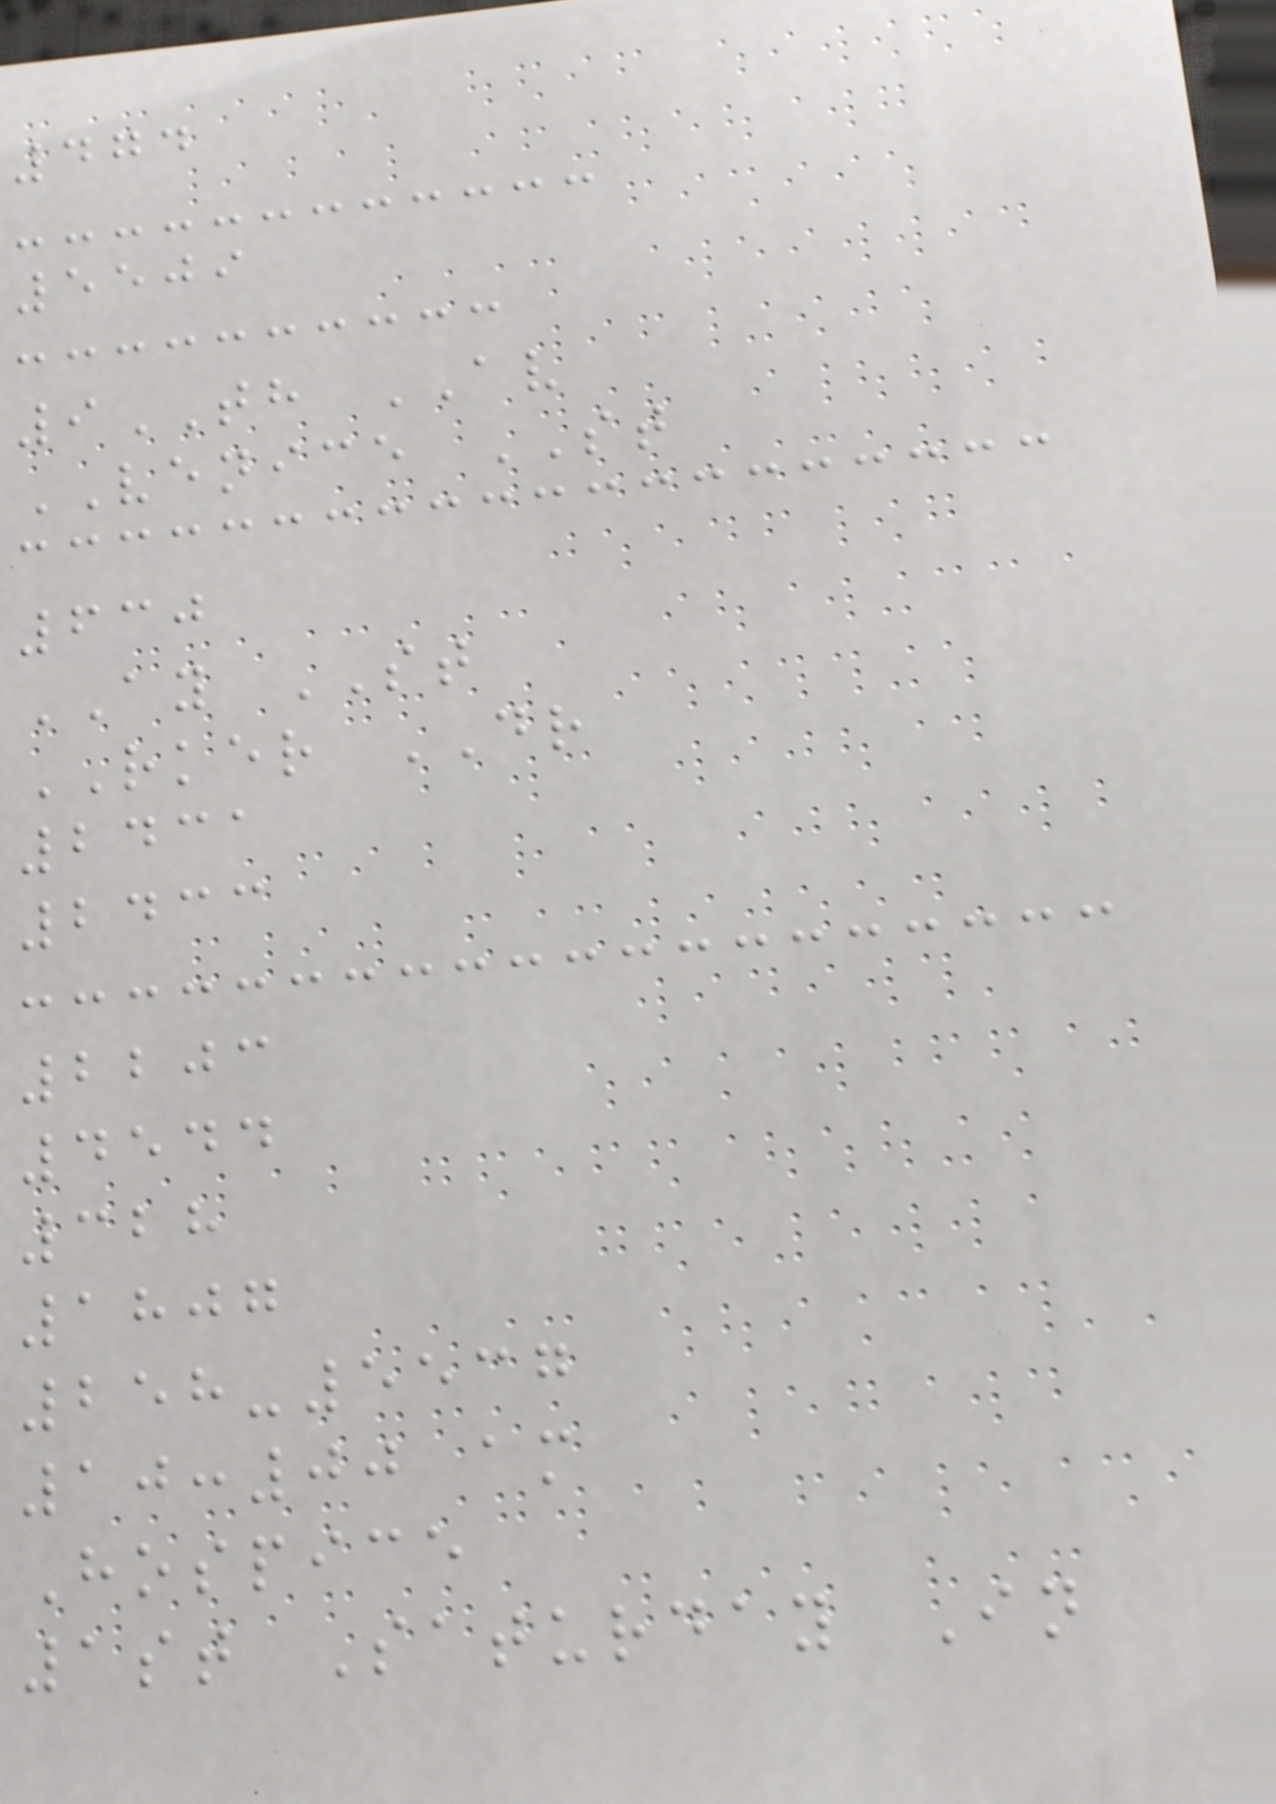474
5509
9TH AV
VENICE ST
630
AY ST
RKER DR
2431
2433
2203
4544
328
1807
258-5537
10:00 am
Hospice
1st Saturday In
